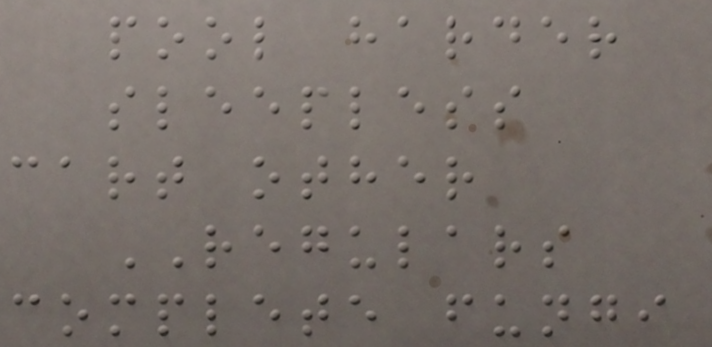pool harder
sleepless
cart other
REGULARS
complete fungi
